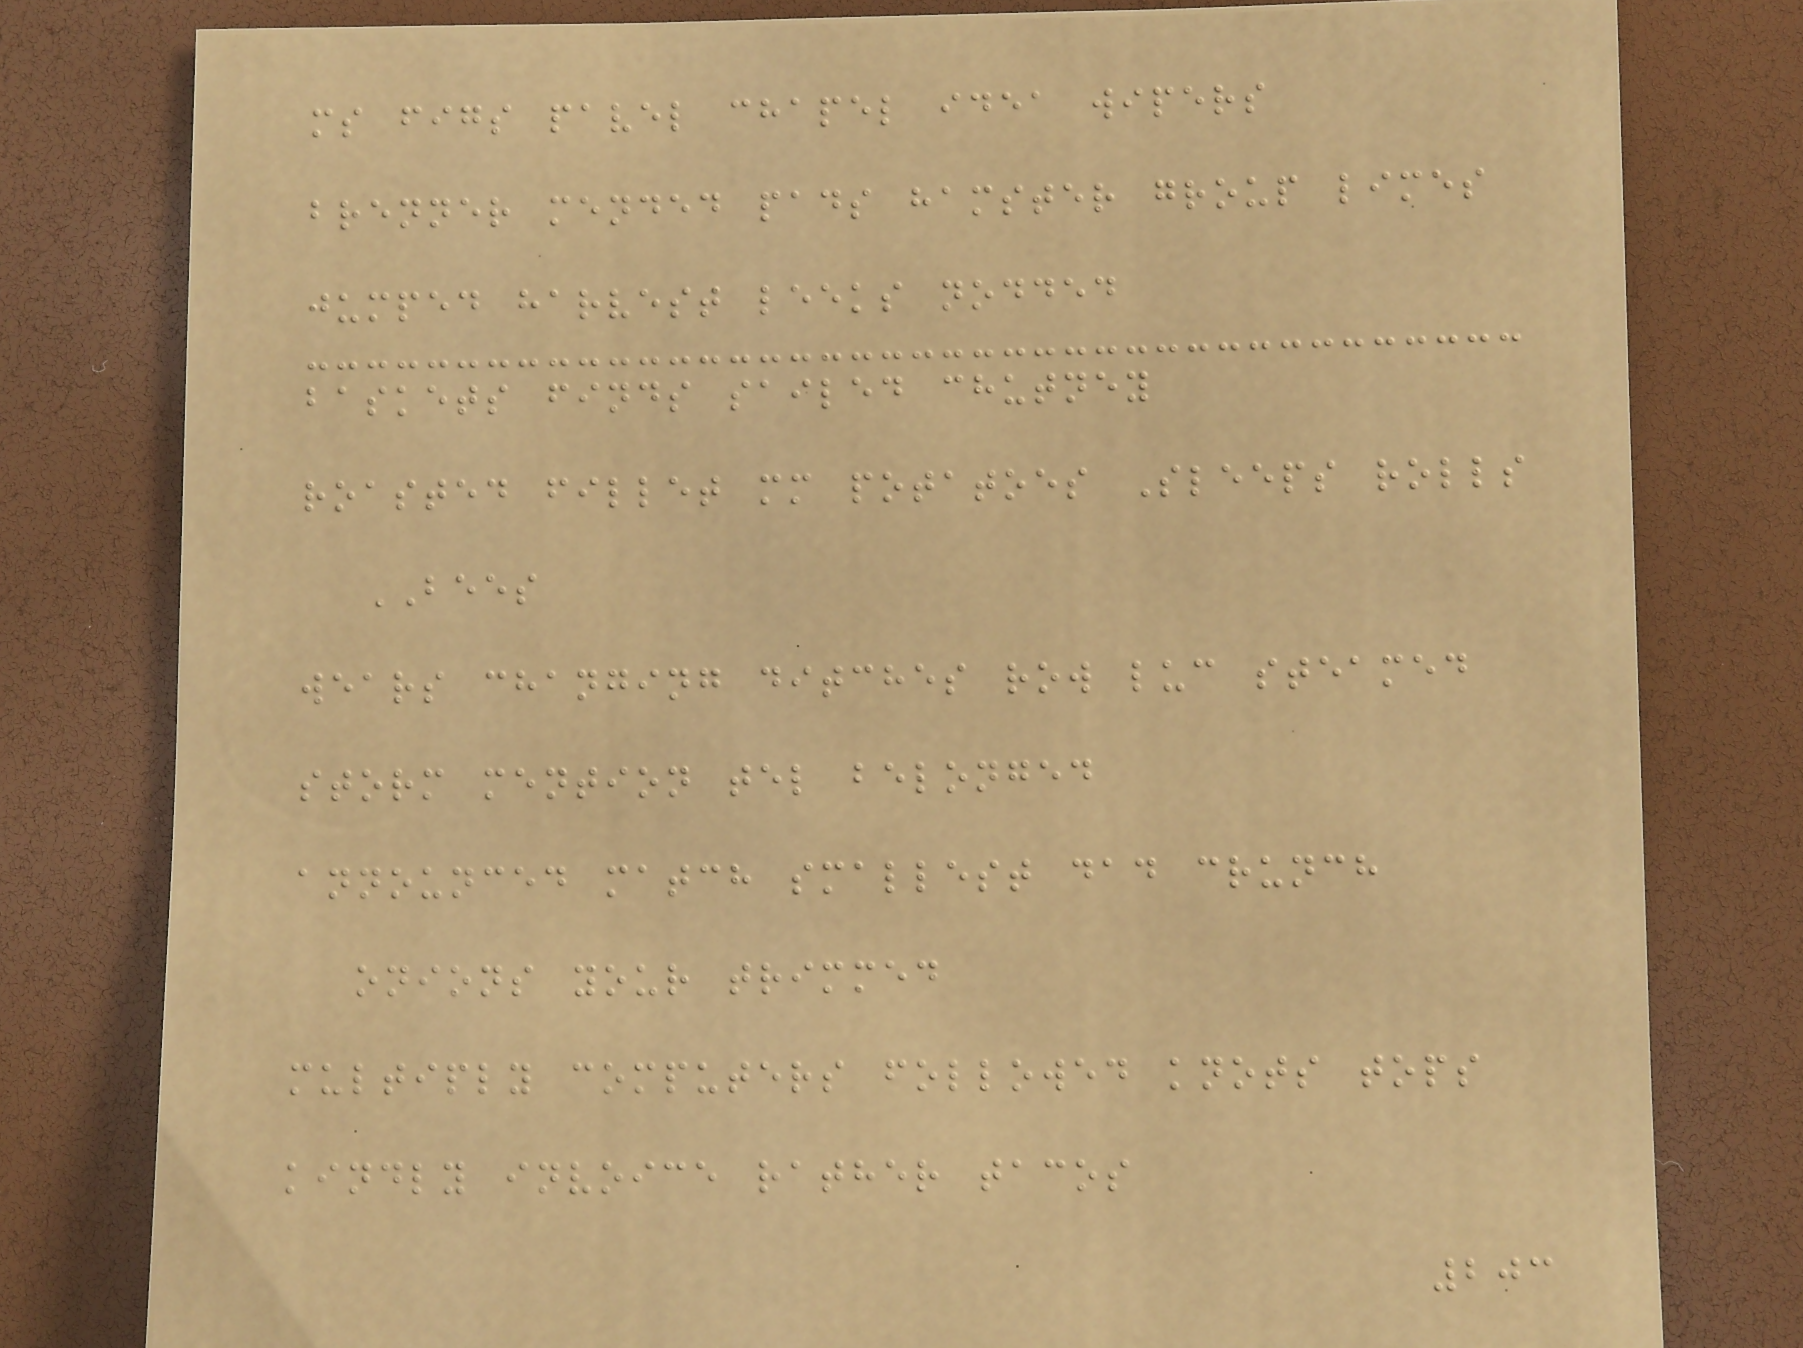ms figs pavel chapel idea wipers
brenner mended pads hamster group limes
jumped harvest leeks nodded
baskets finds sailed chutney
roasted fillet mm potatoes Sleeps rolls
BEES
wears changing ditches row luc steamed
storm mention tel belonged
announced match smallest dad crunch
onions your trimmed
multiply computers followed knots tops
kindly invoice rather tacos
203
